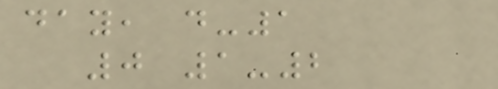day, d-1
0 1-2
